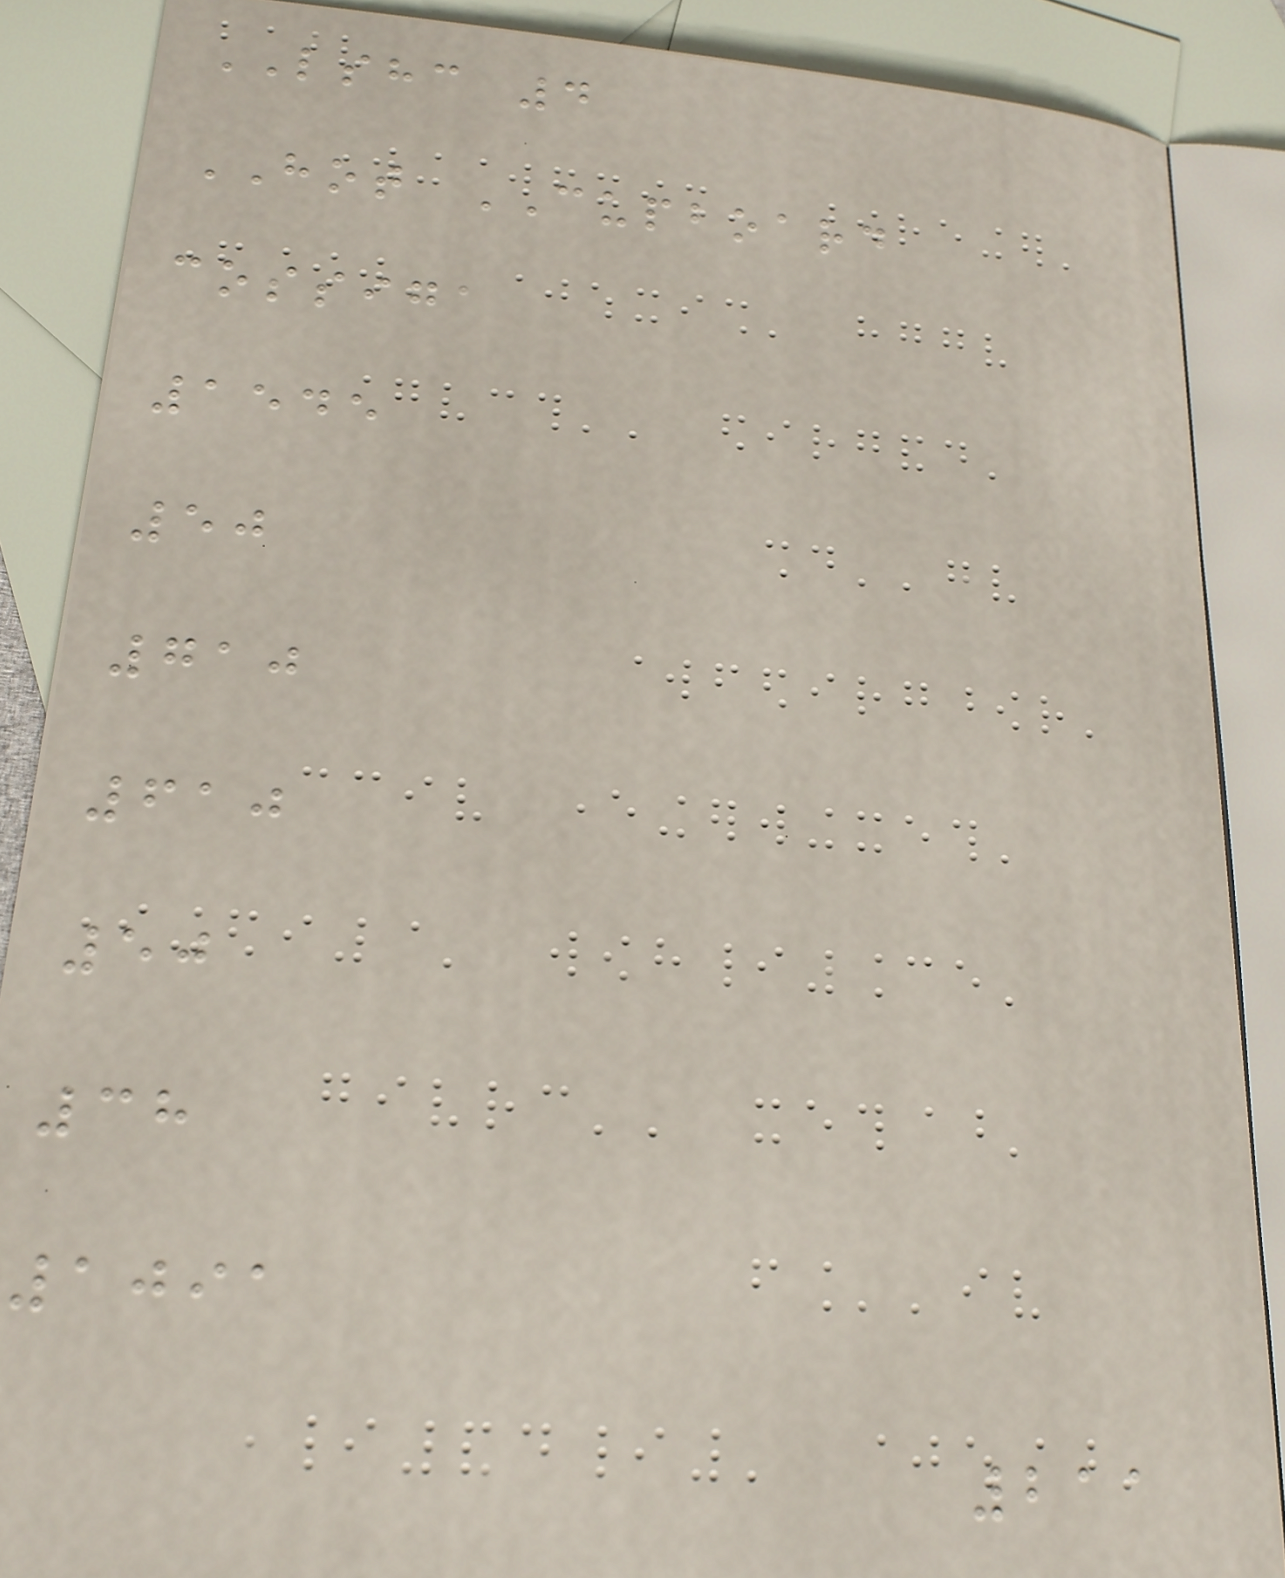LSHC 4
HOT CUPBOARD
cossiga
1545
50
710
610
50
38
1091
211
